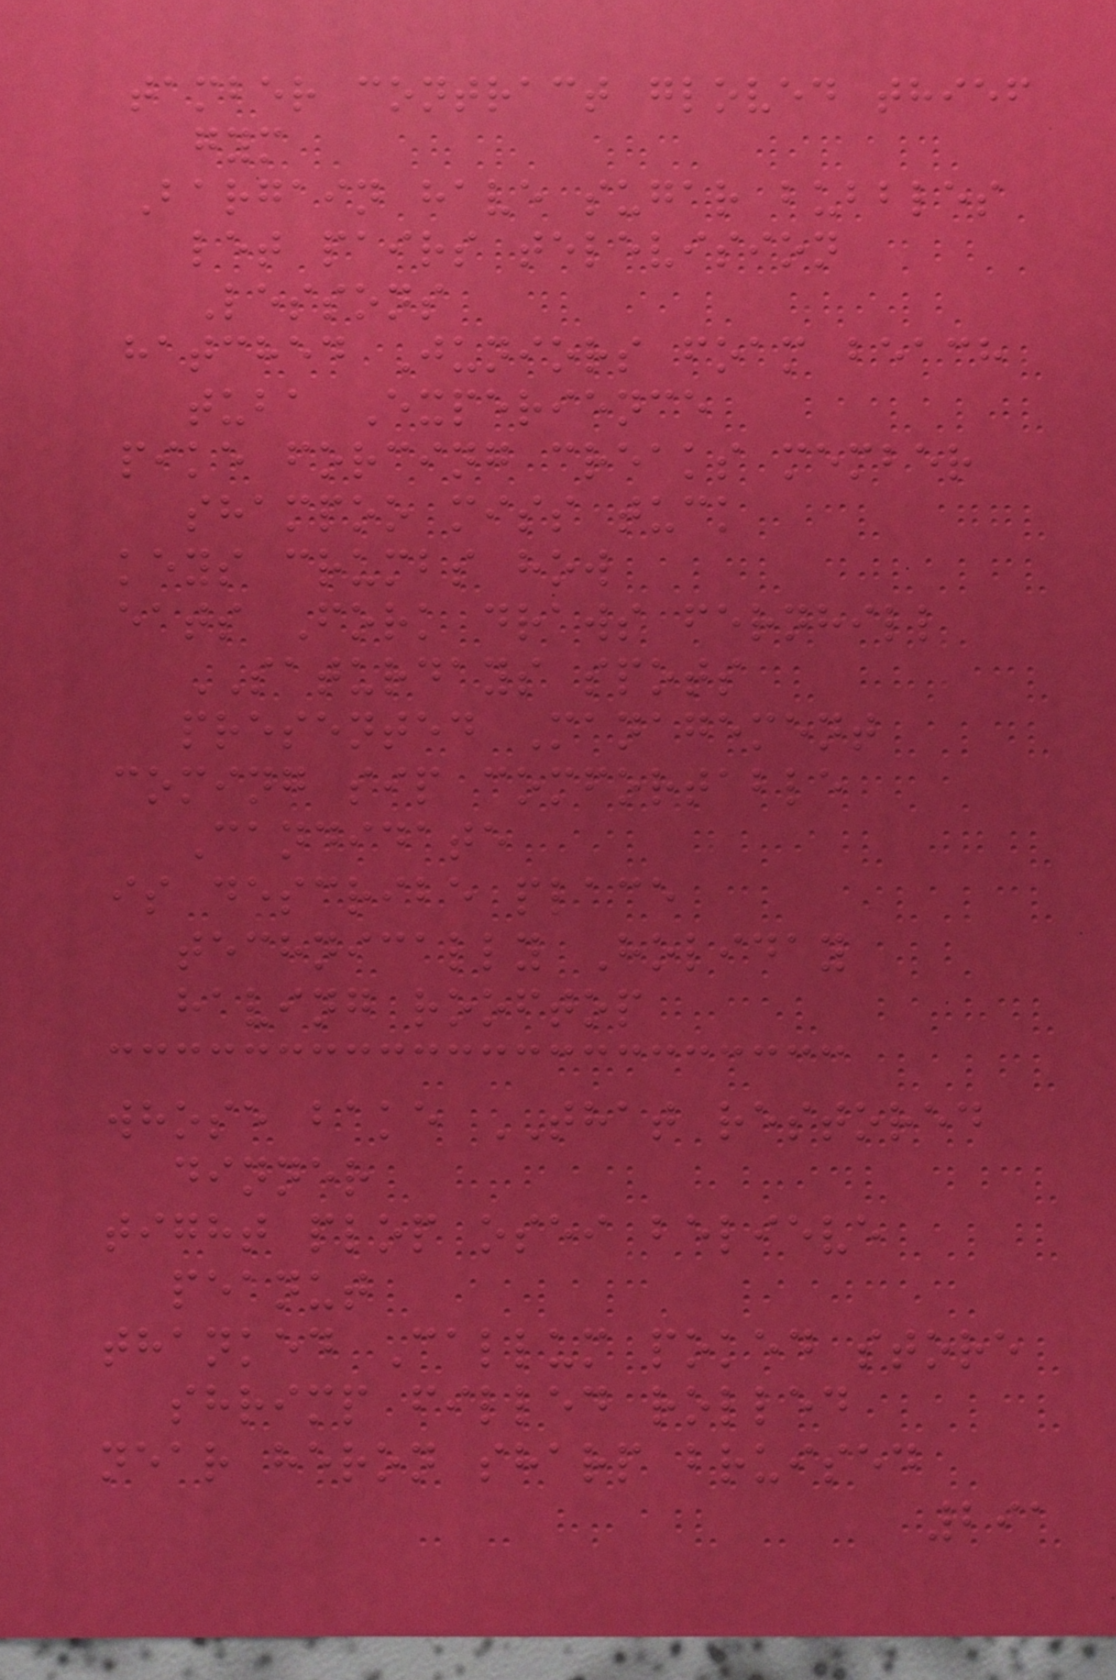tamber contract gloved thief
gym
Bargain have sugar bubbles
let pairs television
Lessons
hatched Juniors foam beach
tuba Experience
pike forcing creaks member
shampoo miss tuck
keys crumbs how
eats Fork draws fernhill
SATURDAYS spots
presented Management
coming sip comfortable
Candidate
is describe place
technically Holiday
having rooftop
whose bake THAT restored
dinner
tight plop osei believe
peanut
thanked Callum poked store
shrimp filled rolled
near heron sharp bruised
291
